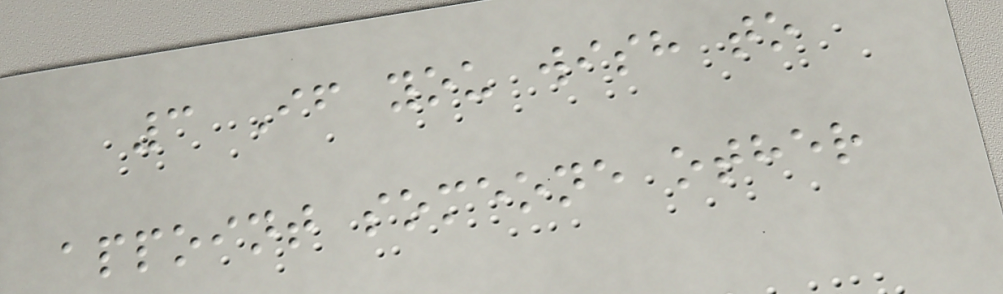3 If you wish to
appoint someone other
